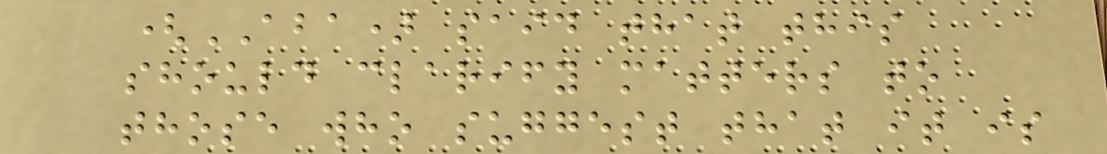(ABA) said that this
should clarify matters to
those who suggest that it is
